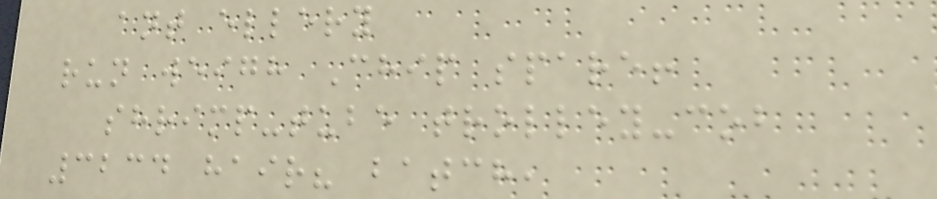ant ellery
run weigh Chip spare!
shrimp-tube trolley-cob
3234 hair? batch,
